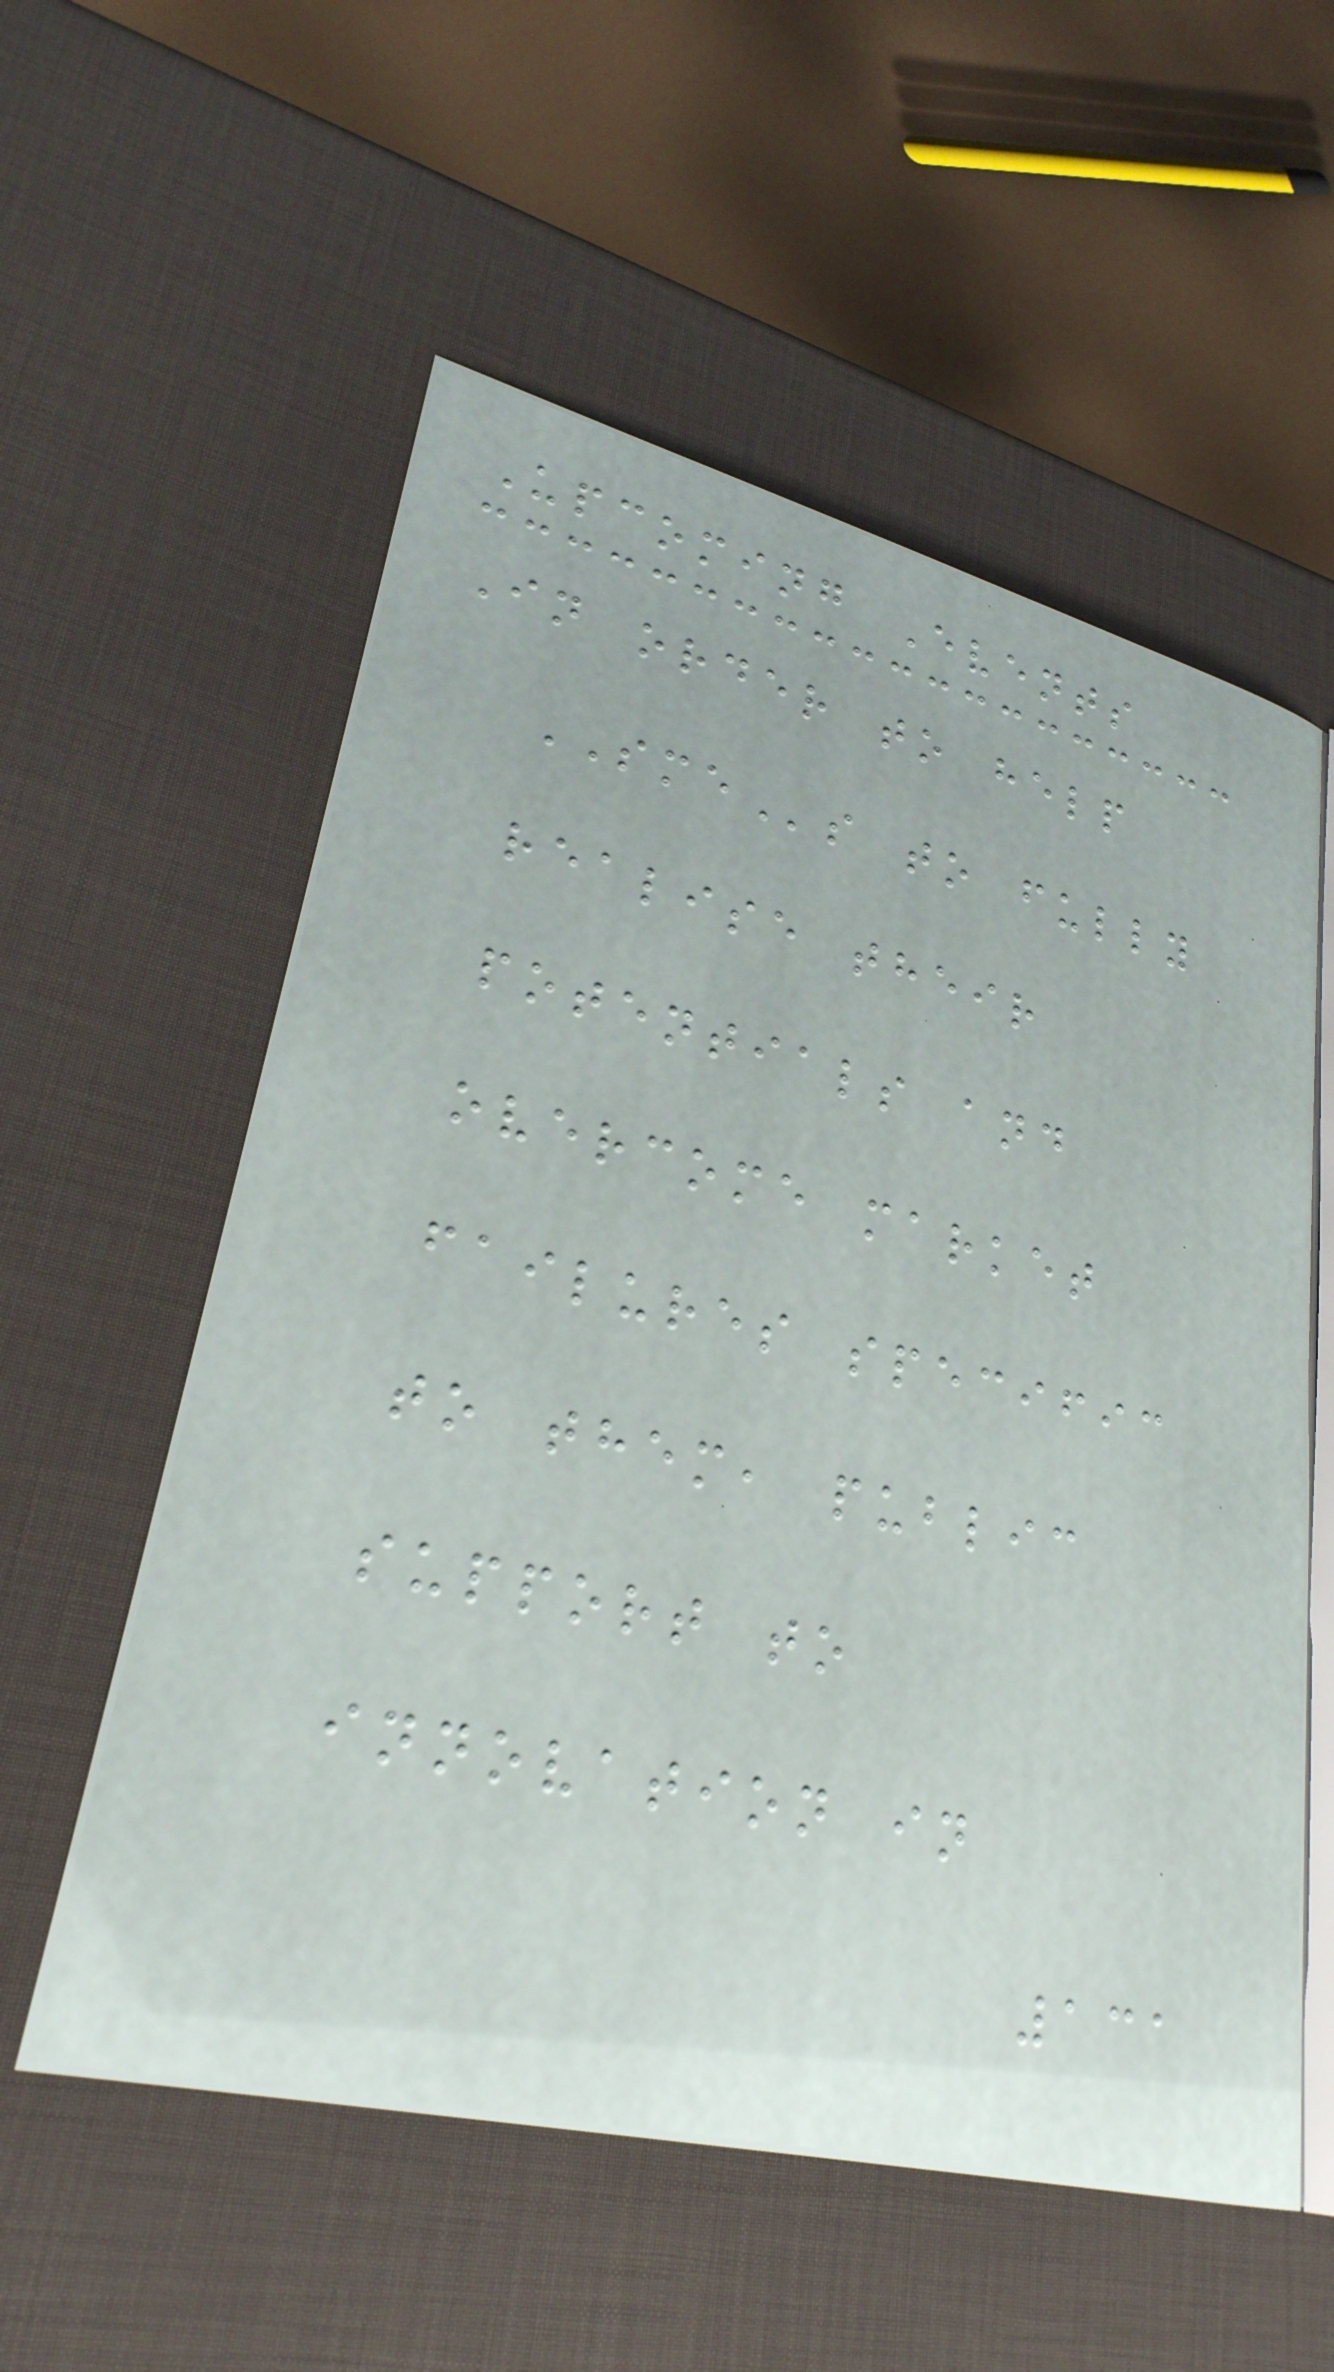Upcoming Events
In order to help
SMEs to fully
realise their
potentials and
overcome market
failures specific
to them, public
support to
innovation in
131
